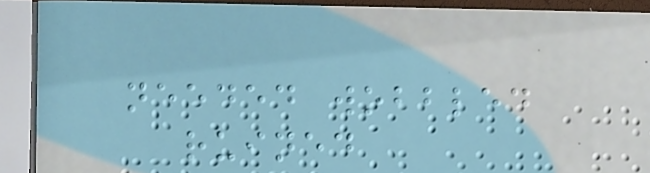needed wobbled
ruined
